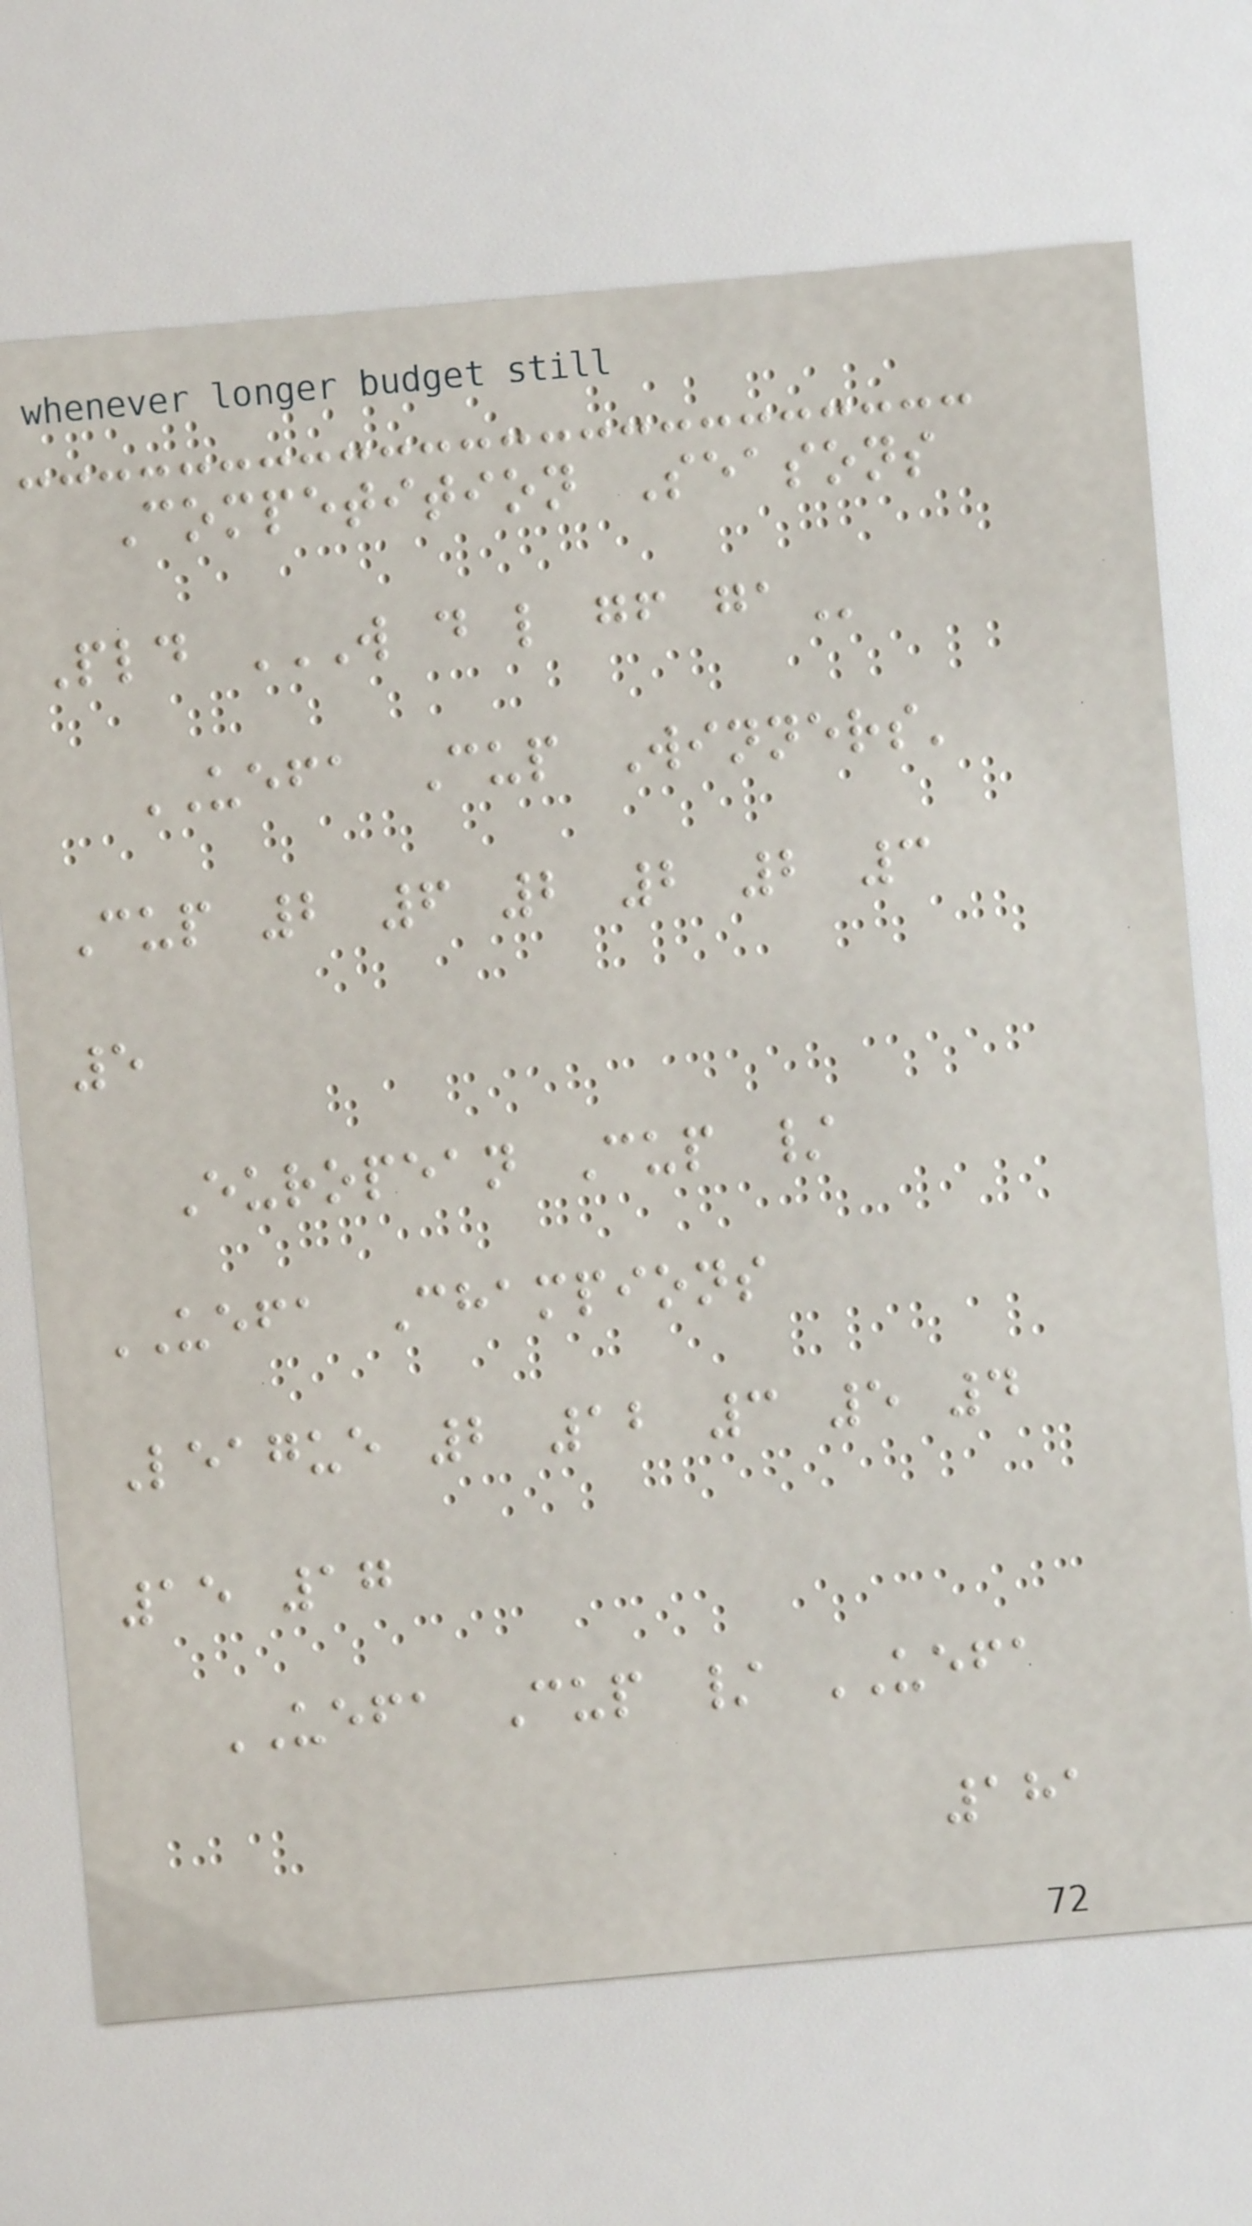Competition Seasons
Pld W D L GF GA
UEFA Cup Winners'
Cup 2 6 2 2 2 3
5
European Cup /
UEFA Champions
League 2 12 3 5 4
15 17
UEFA Cup / UEFA
181
